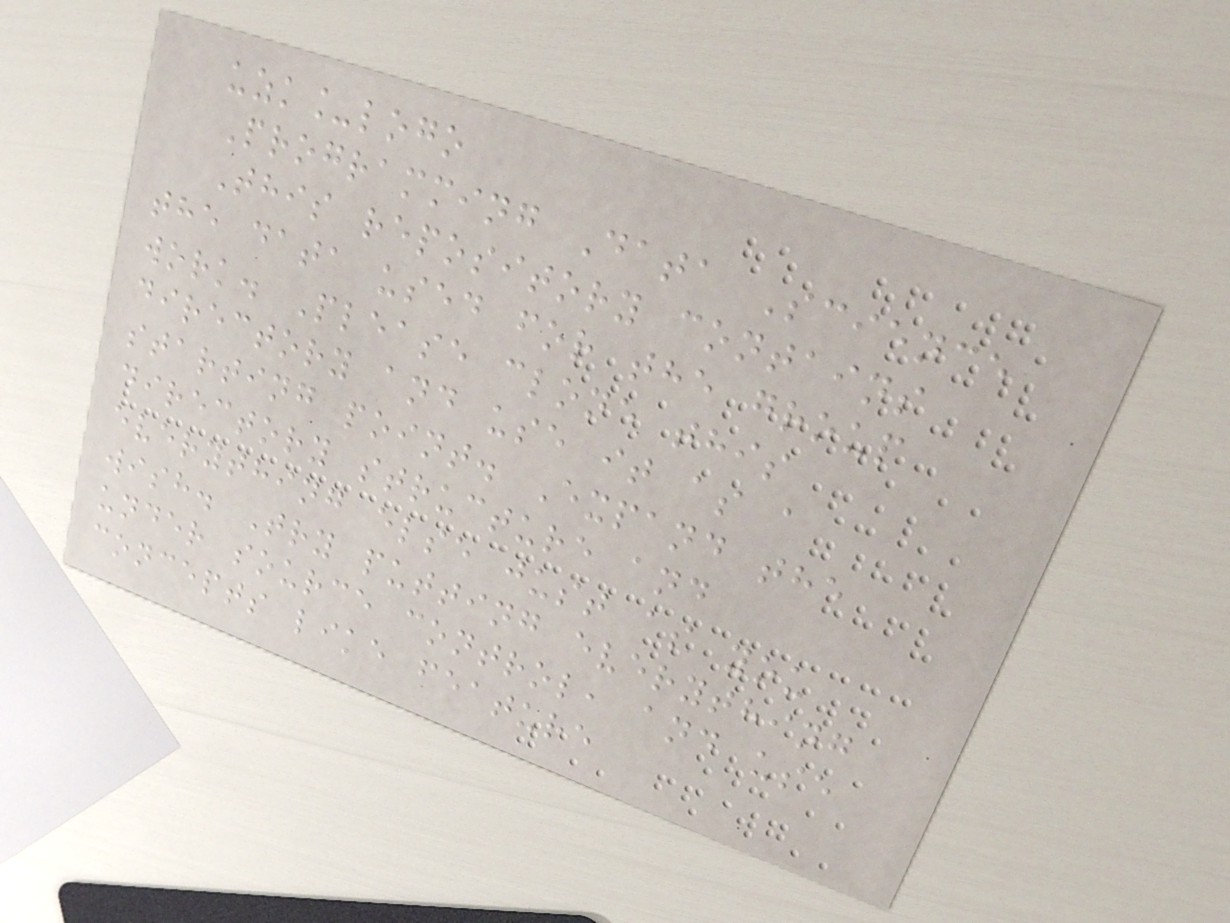uzk_logo
Programming Data Science
This repository contains
the data used for the group
work. Please clone this
directory and use it as a
starting point. Expand the
directory structure and
everything else just as you
wish. Try putting everything
under source control, and use
concepts like feature
